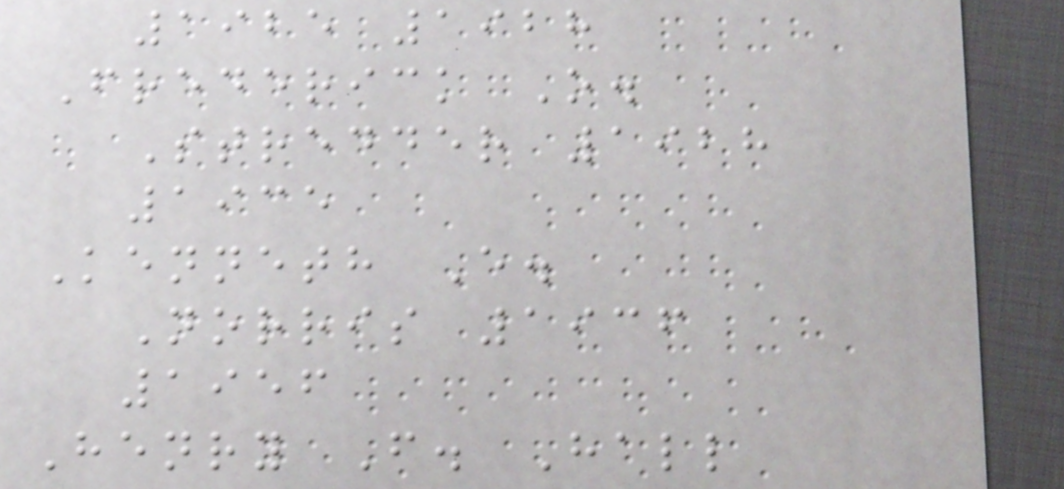1925 1928
Frederick O.
Stredder 1928
1935
Kenneth E.
Norris 1936
1956
Henry F. Hall
